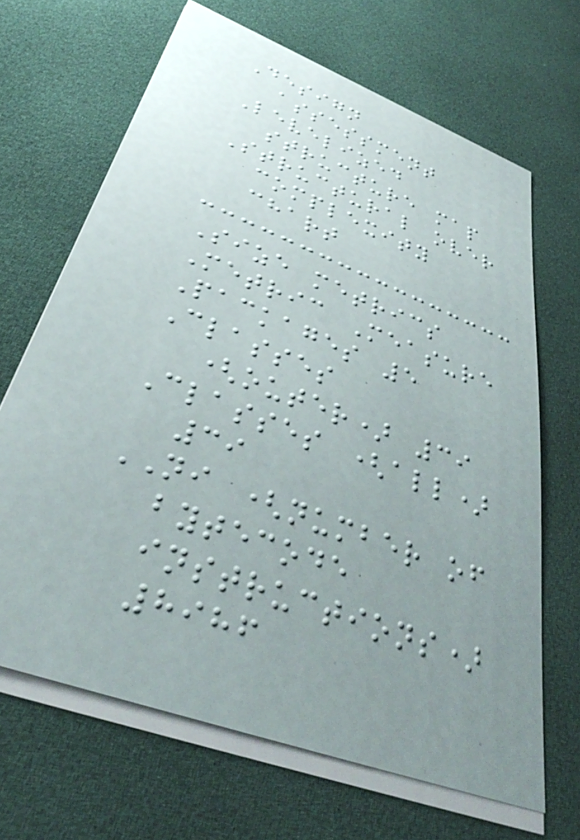Design
assessment
Levelized
structure map
Structural over
complexity
chart
Size metrics
Metric Measure
Packages 5
Classes
(outer) 39
Classes (all)
39
NI (number of
bytecode
instructions)
8986
